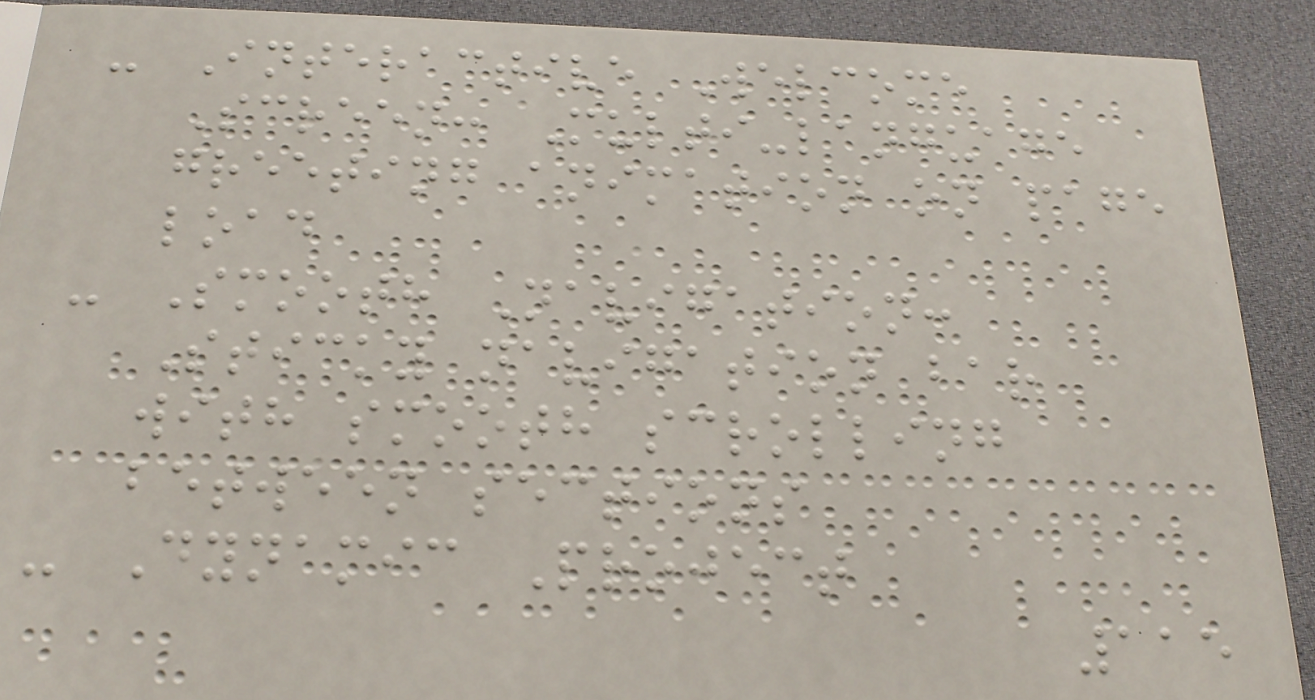- Interactive Welcome
Screen: Multi-language
greeting animation on page
load
- Smooth Navigation:
Sticky navigation bar
with smooth scrolling
between sections
- Dynamic Project
115
